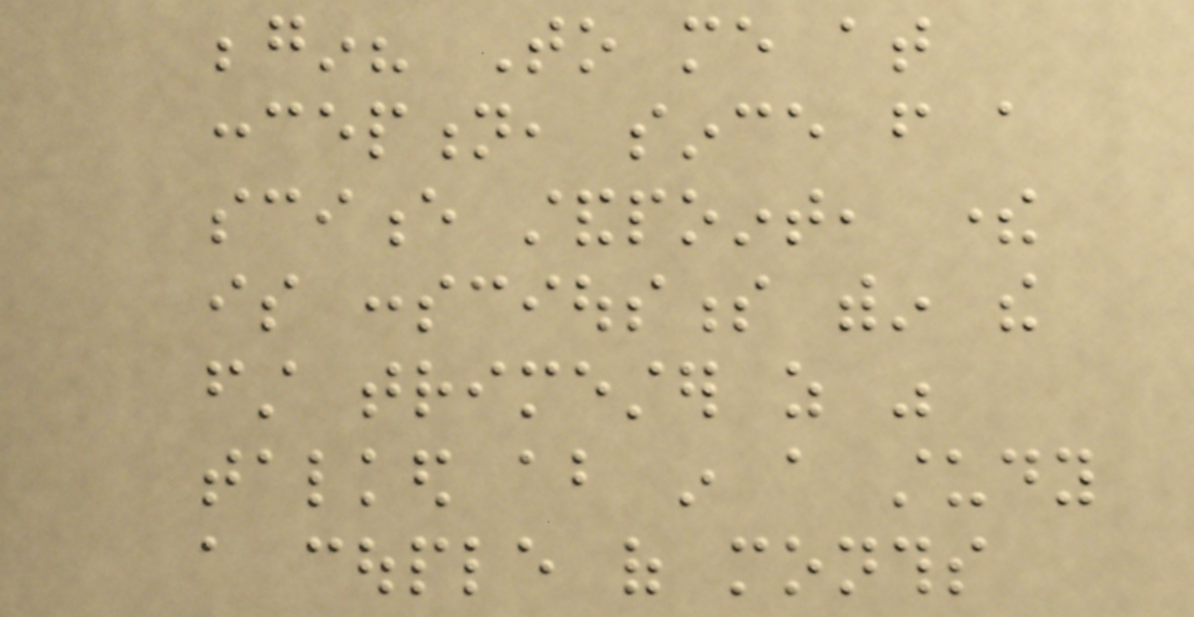begin? To me at
conception, since from a
science standpoint, there
is consciousness within the
first trimester as was
talked about in a study
a couple of months
